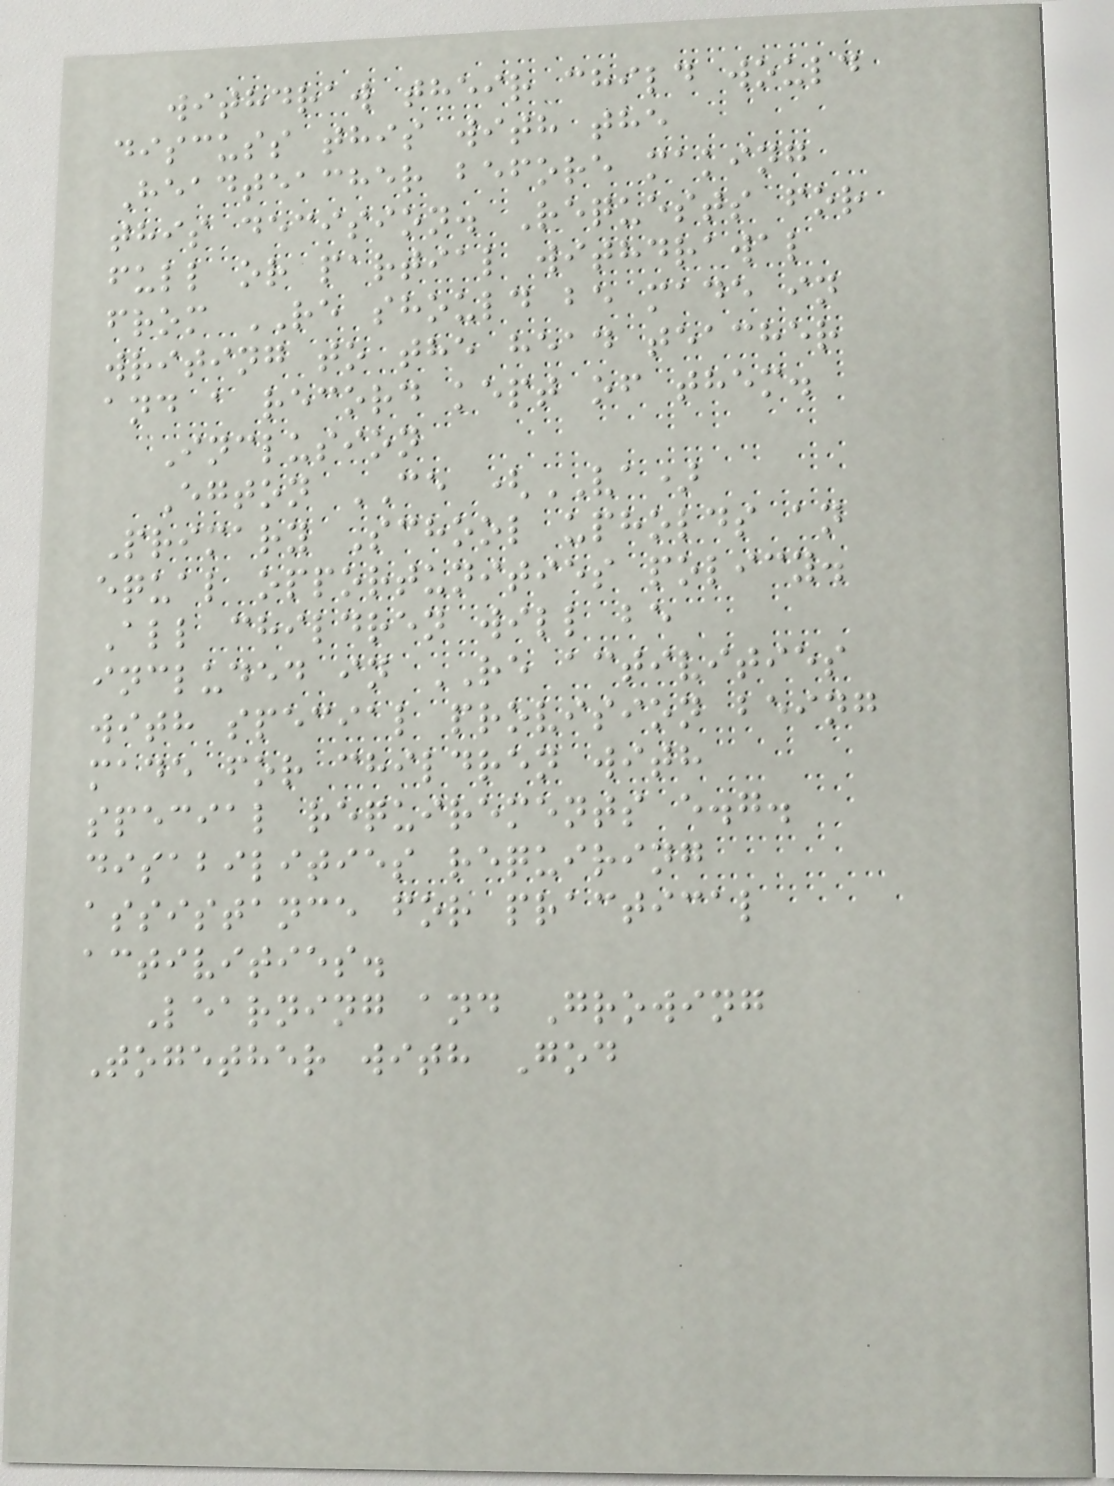withdraw their child would
discuss this with the
Headteacher before making
this decision. Requests for
full or partial withdrawal
from RE should be made in
writing to the head teacher
and a record kept of them.
Inclusion
Egton CE (VA)
Primary School upholds an
equal opportunities policy.
All children will be
included in RE activities
with special provision being
made for children with
special requirements e.g.
disabilities requiring
assistance for practical
activities.
Learning and Growing
Together with God
